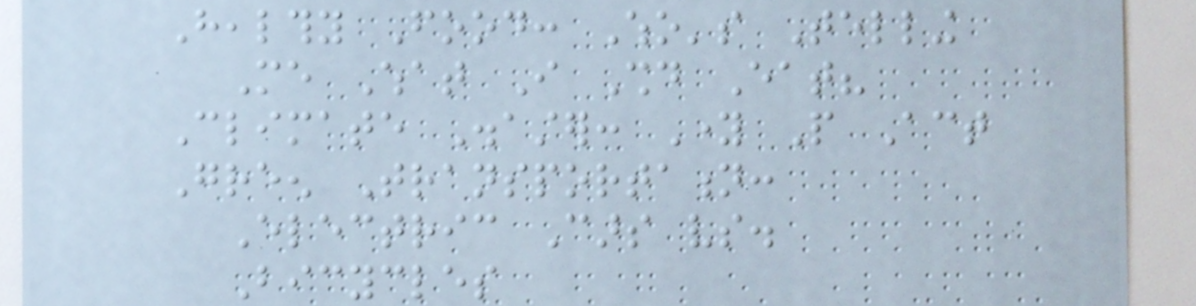Healthy Food: Who's Telling
Me What I Should Eat?
Climate Disaster: Young People Act
Green Transportation:
Electric Cars vs.
Bicycles
